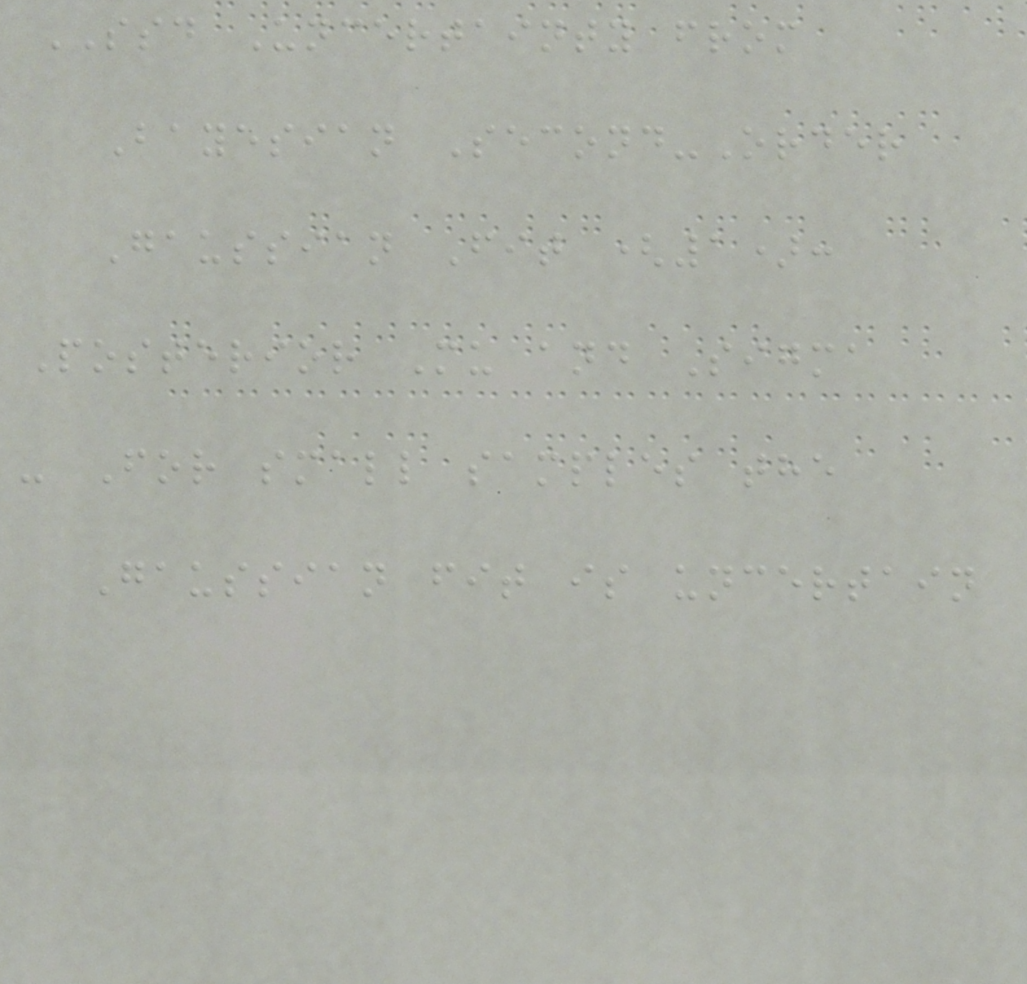SSD Uncertainty from
Bayesian Second-Order
Gaussian Fit (1):
Posterior Mu and Sigma
- For small samples the
Gaussian fit is uncertain
